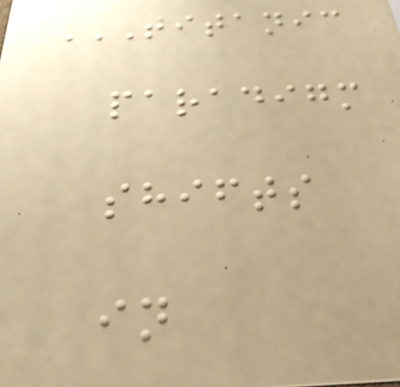TITANIC
PARADIGM
SHIFTS
IN
